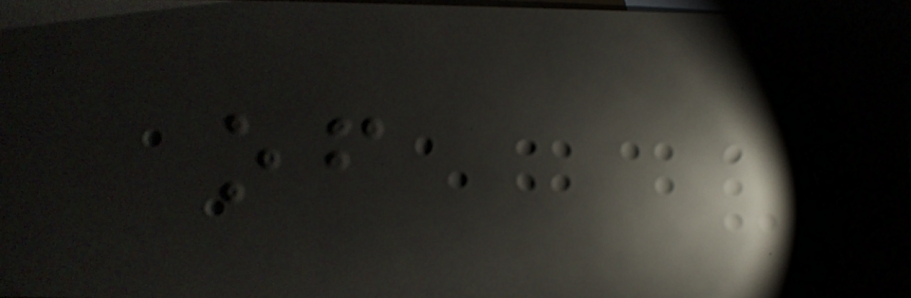of
